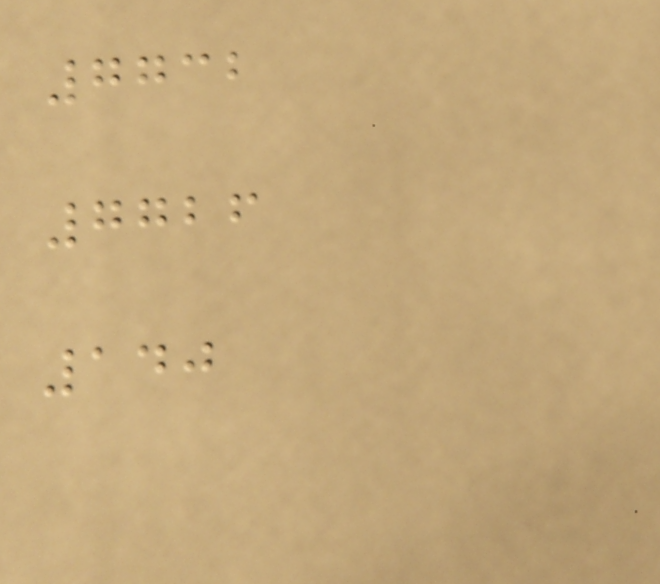7732
7726
140
